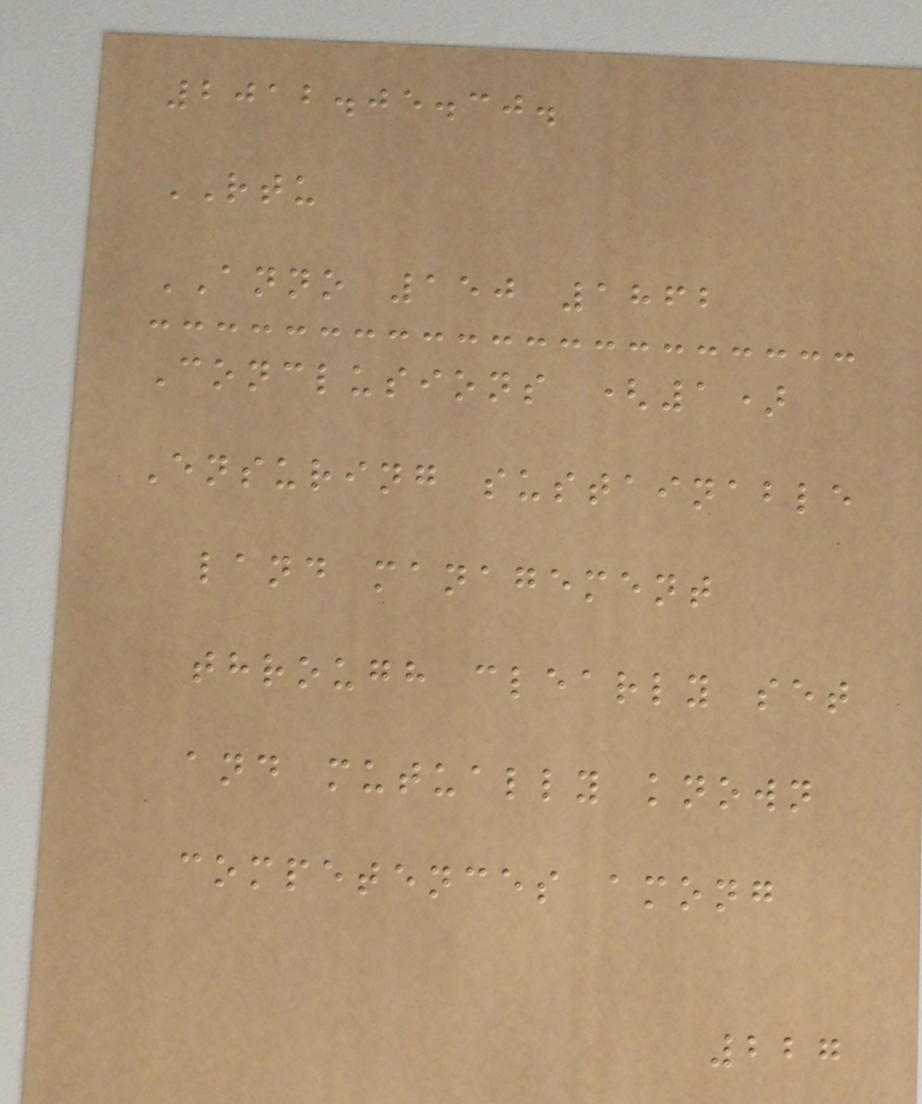2012.05.30.
RTU
ANNO 150 1862
Conclusions (1)
Ensuring sustainable
land management
through clearly set
and mutually known
competences among
227
